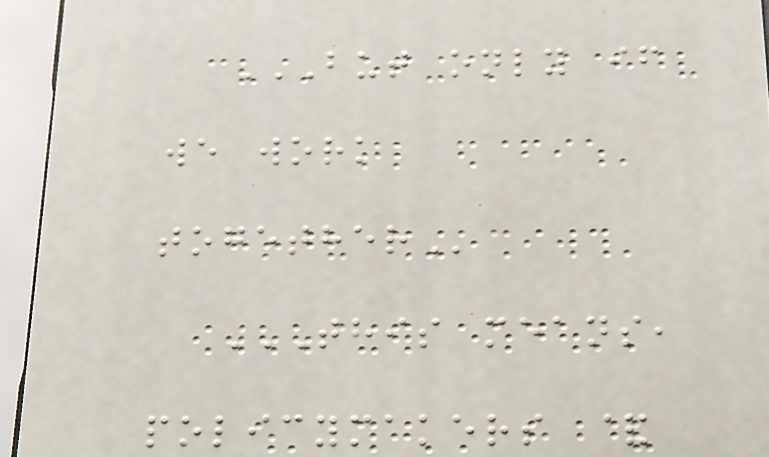BUT ONLY IF
WE WORK
TOGETHER
THIS MEANS,
POLICYMAKERS &
